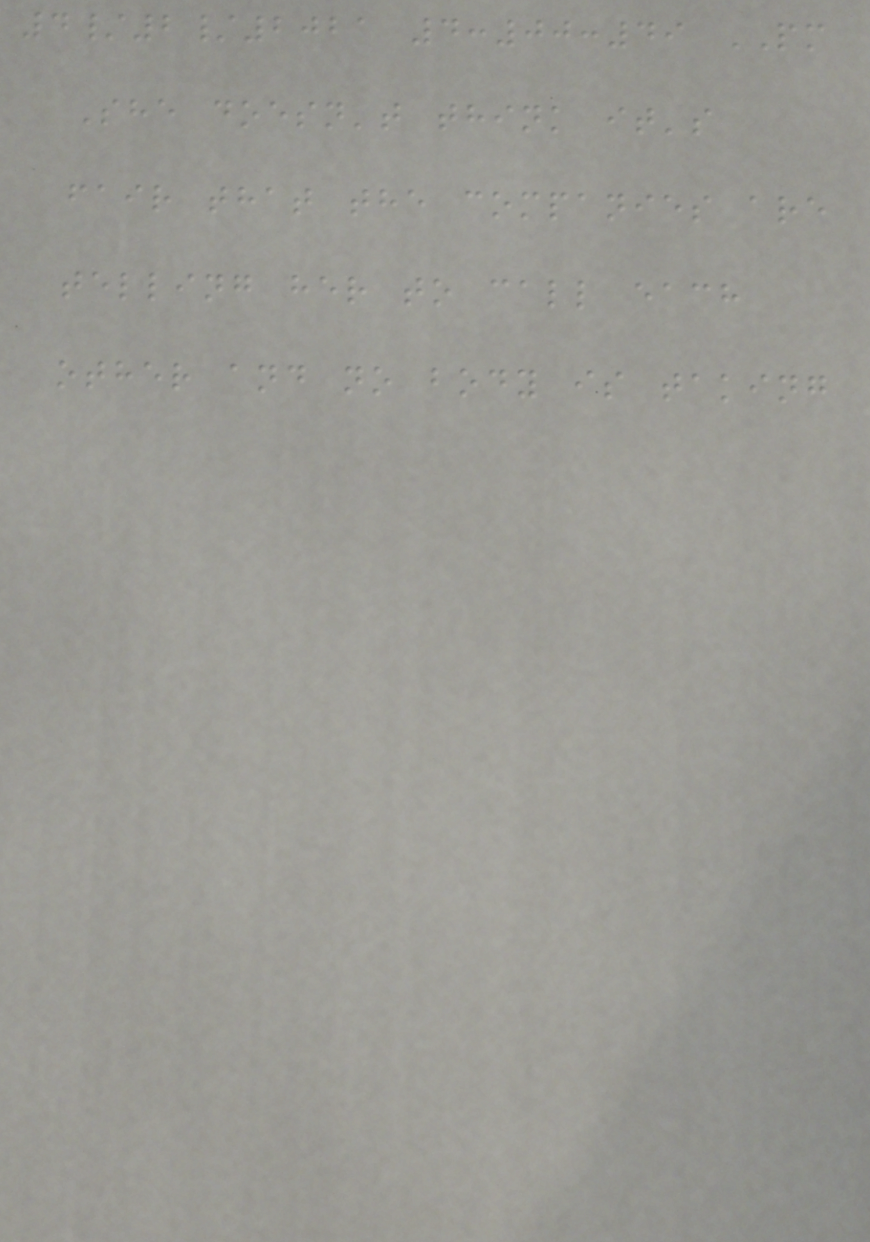4/2/2021 4:00:49 PM
She doesn't think it's
fair that the companies are
telling her to call each
other and no body is taking
